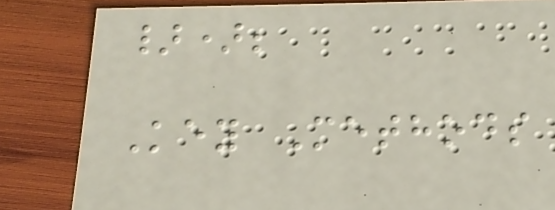});
Key Methods
